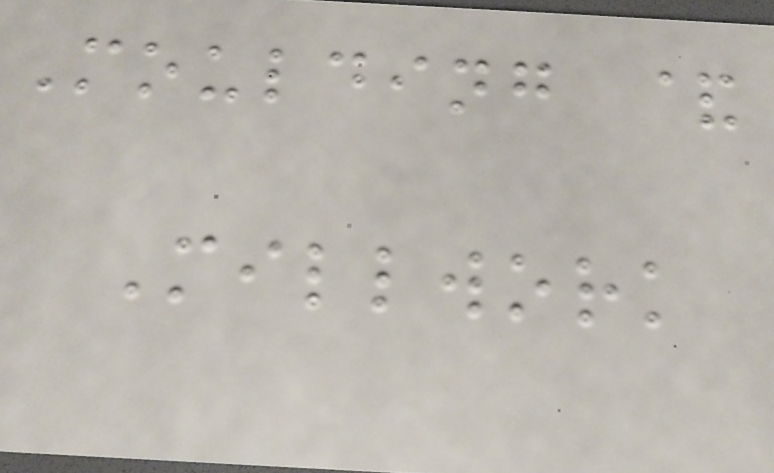Moulding &
Millwork
